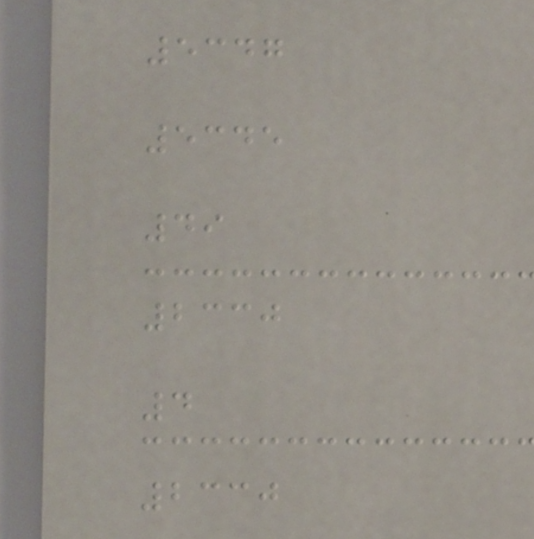5347
5345
49
2330
4
2330
